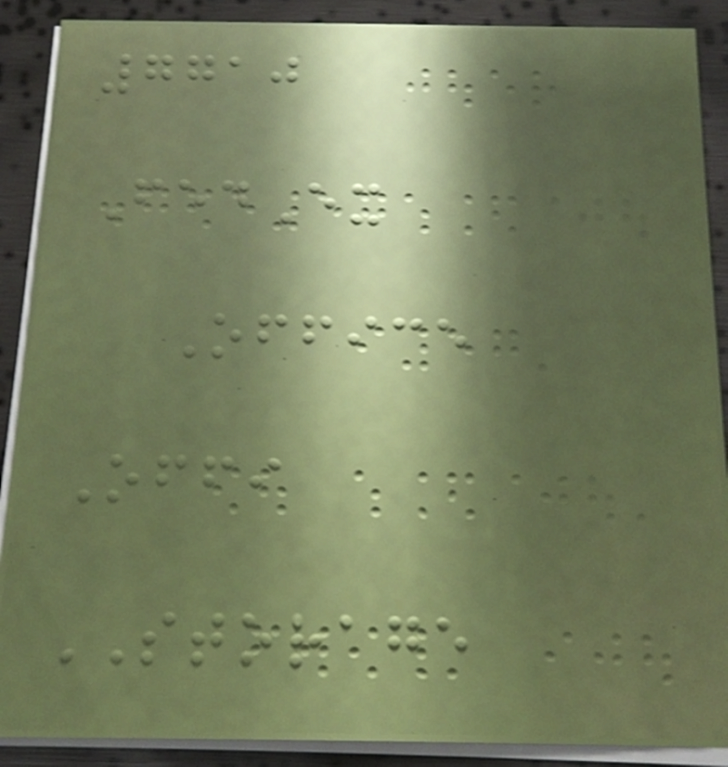7710
FedEx
Office
Offi
STORAGE
